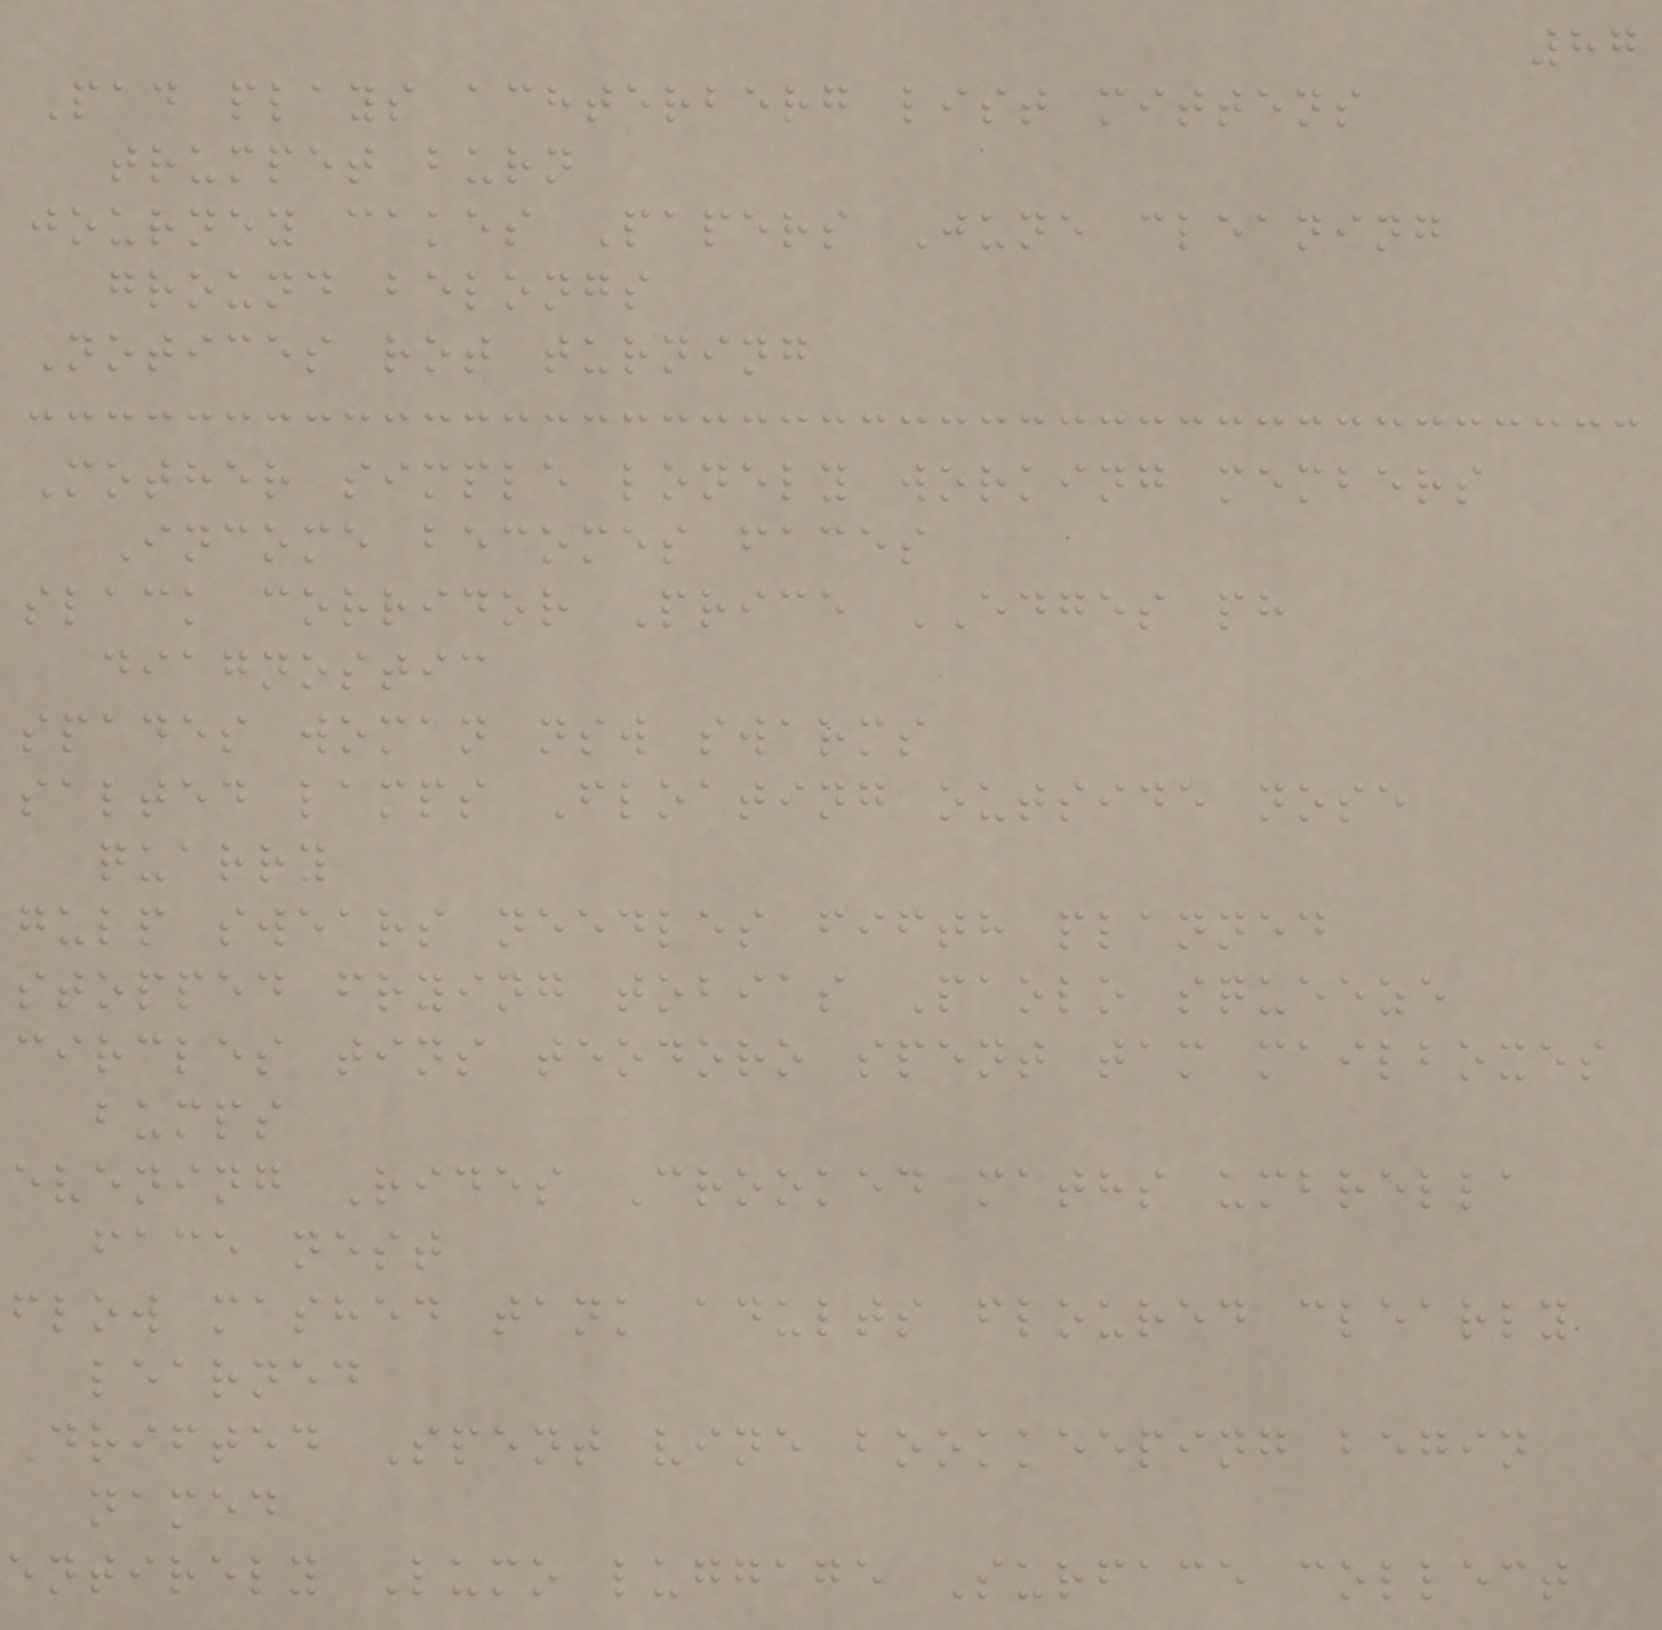87
Pad plays achterberg list mittens
trumpet burn
journey cakes Papers June cleaning
ground belongs
Notices rot turning
Mother simple lonely working members
Income becomes faces
slack corridor Price EDGES ph
diagnostic
spades woman nsw swarms
salted lamps Floating outside nose
quarry
gulp swears needles fifth planned
stopped frying tobias Paolo squeeze
circles tins teodoro spent tam mailboxes
bumps
evening Rides Crooked maths umbrella
face nest
flow mashed tank adults floured clearly
learned
Drifted Spent vine bookkeeping begin
named
entirely Lumo luggage Surface collect
